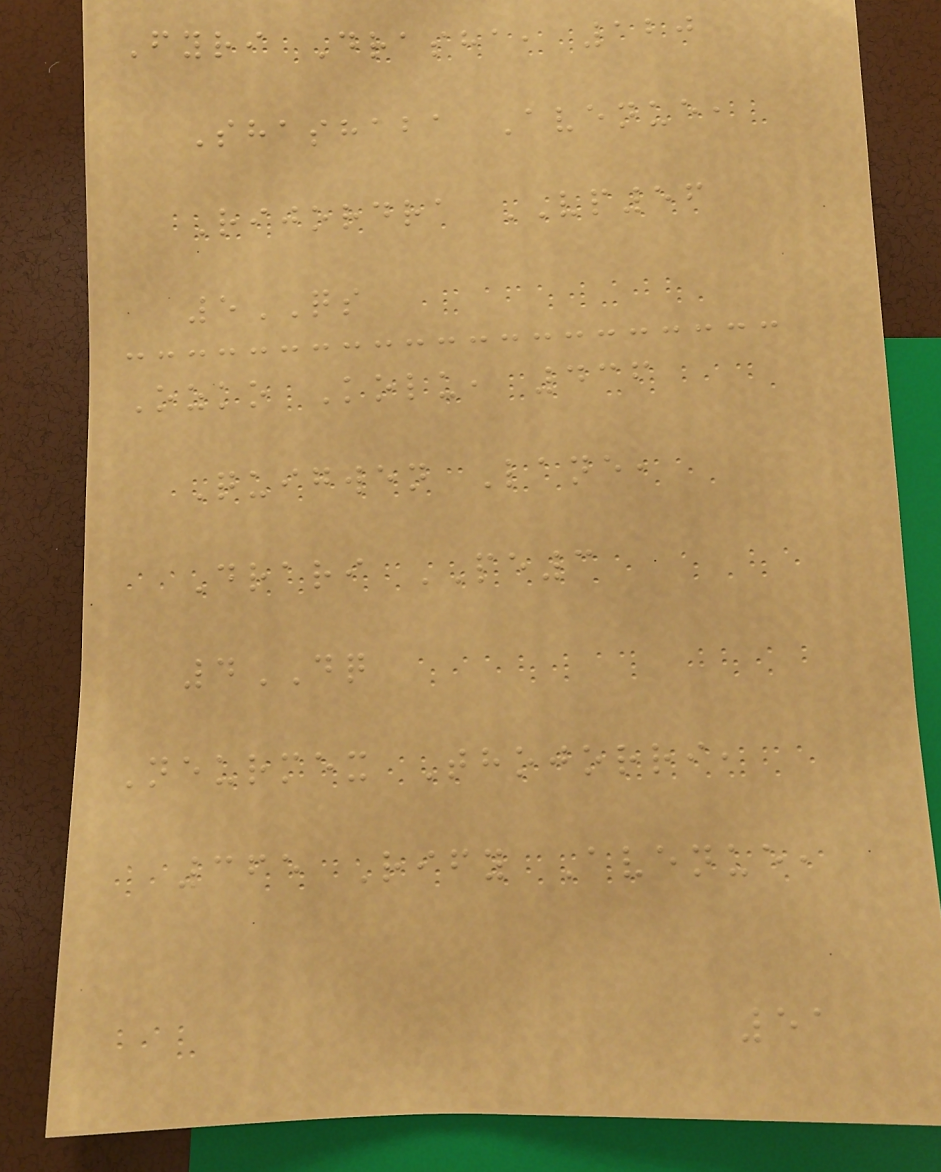Fyri Drasha, 120
Shashaba Avenue,
Rijordra VP56
5QS
Ozko Kolu, 436
Quigwen Lane,
Drari PE3
4DQ
Neurmex Thojorri,
365 Rify Avenue,
51
